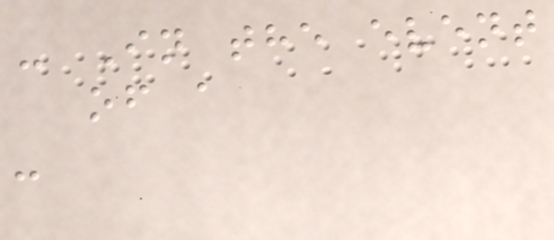- In the event
of a
-
